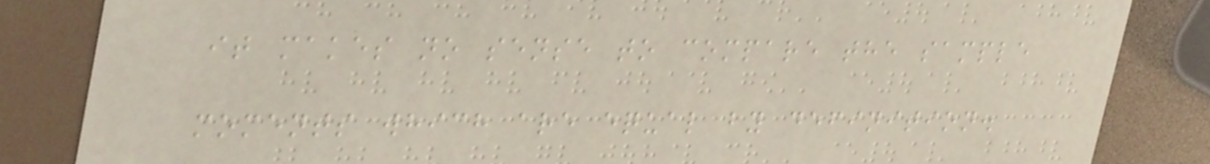it makes no sense to compare the sample
moments which are equal by definition.
